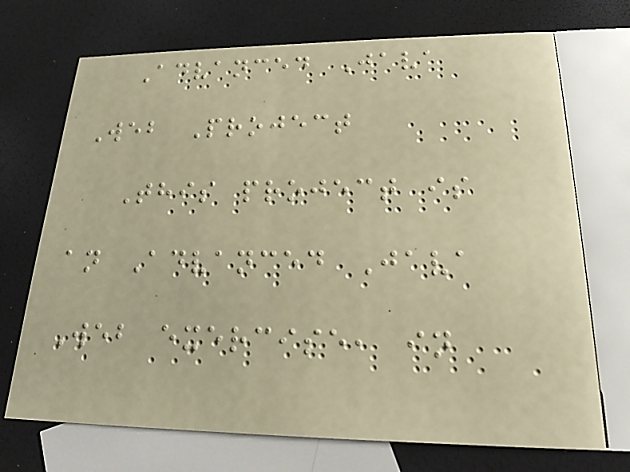Advanced Java
Web Project
This project is
an Advanced Java
Web exercise, in
